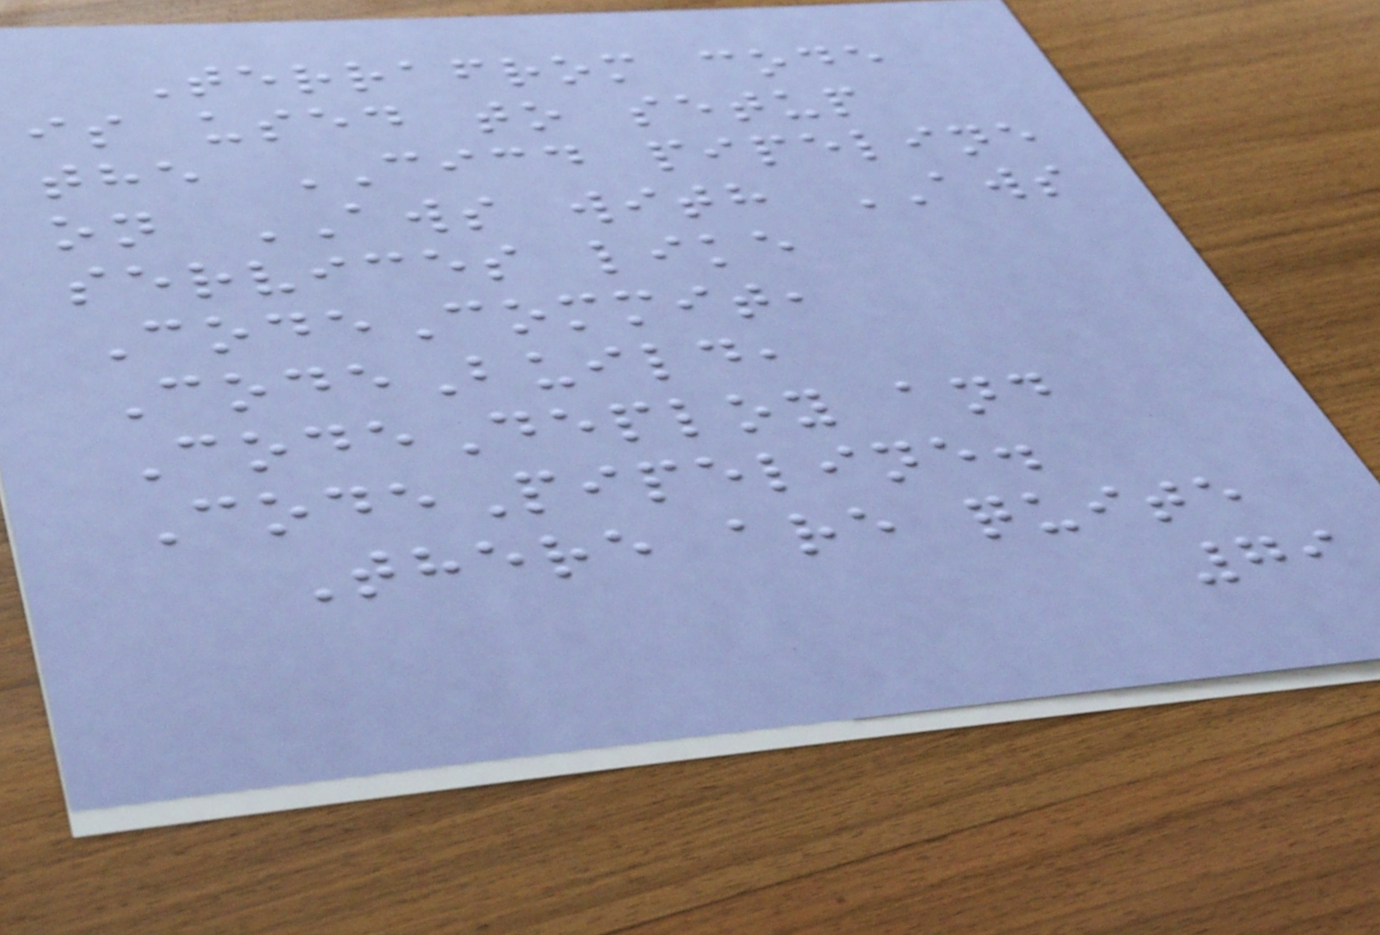Terrafrom code
is used to setup
the CICD pipeline
on AWS with AWS
services like
CodeCommit,
CodeBuild,
CodeDeploy and
CodePipeline.
There are quite
79
